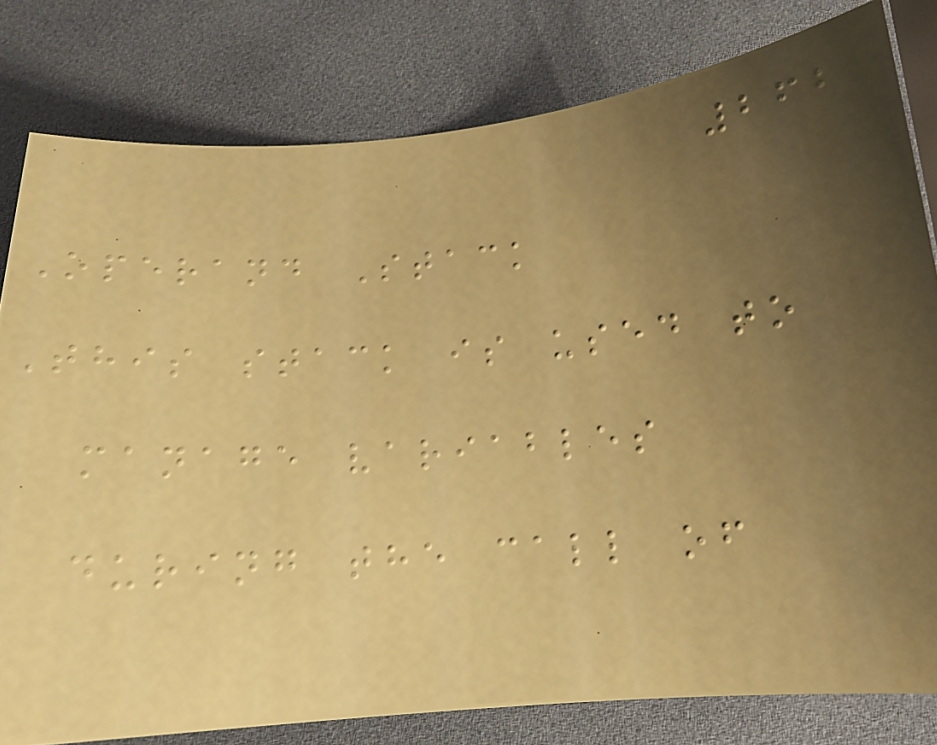262
Operand Stack
This stack is used to
manage variables
during the call of
